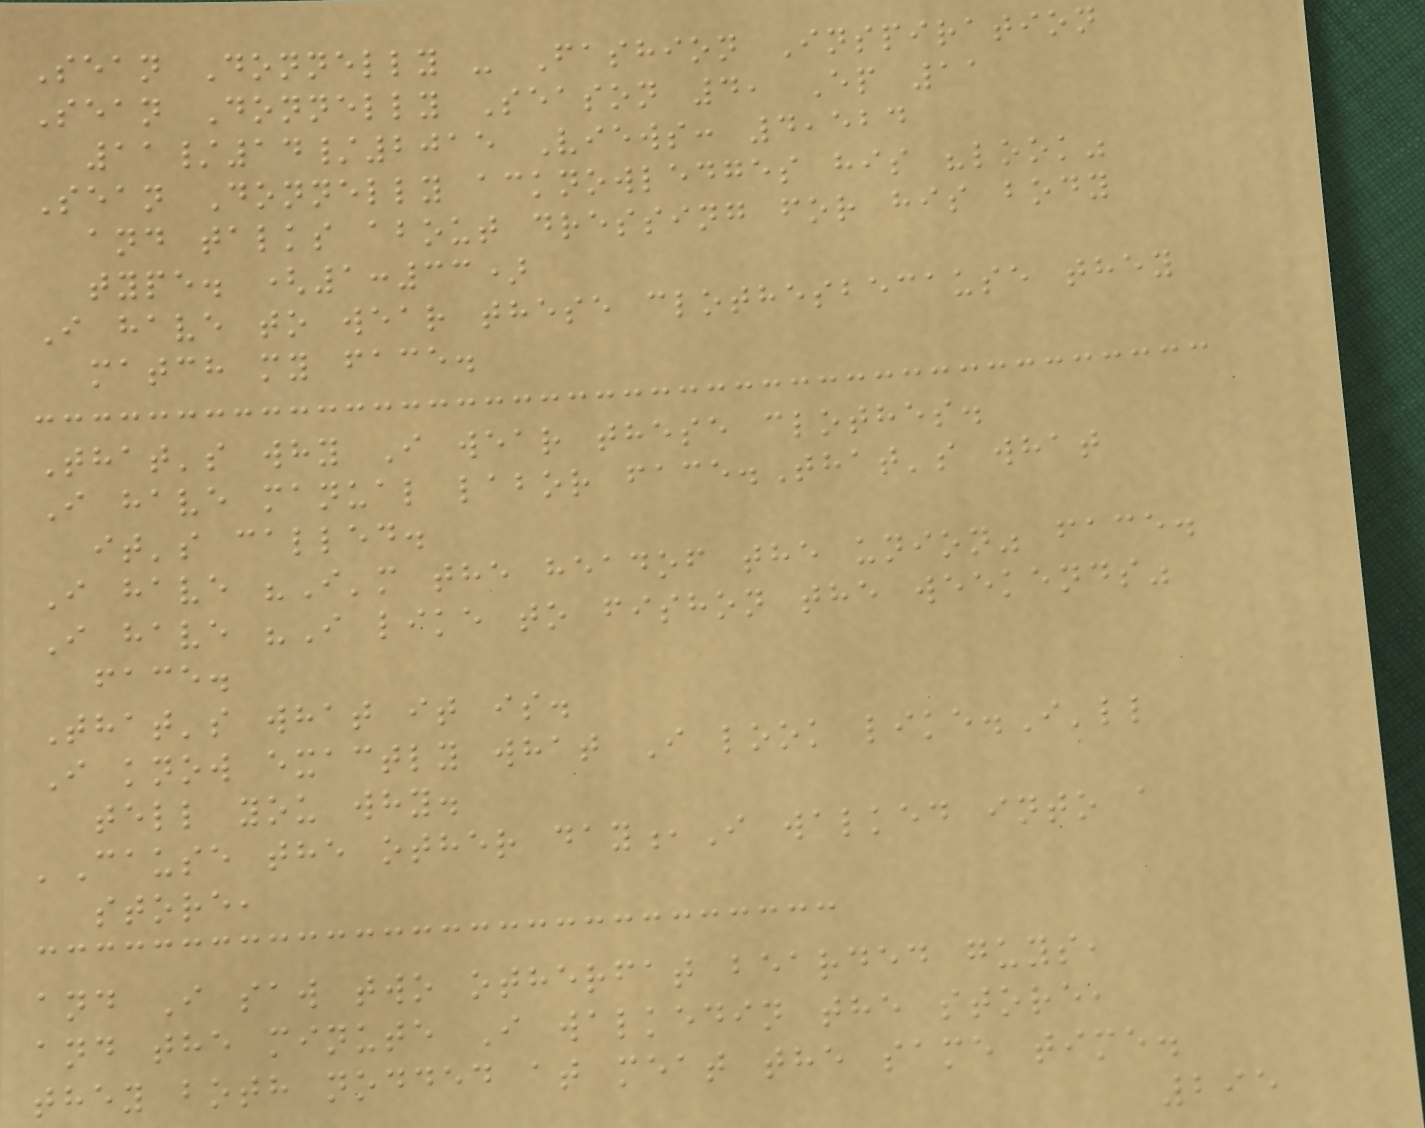Sean Donnelly - Fashion Inspiration
Sean Donnelly Season 4, Ep 11
11/14/2015 Views: 4,524
Sean Donnelly acknowledges his "look"
and talks about dressing for his body
type. (1:33)
I have to wear these clothesbecause they
match my face.
That's why I wear these clothes.
I have manual labor face.That's what
it's called.
I have "I'm the headof the union" face.
I have "I like to fishon the weekends"
face.
That's what it is.
I know exactly what I look like.I'll
tell you why.
'Cause the other day,I walked into a
store,
and I saw two otherfat bearded guys,
and the minute I walkedin the store,
they both nodded at meat the same time.
295
